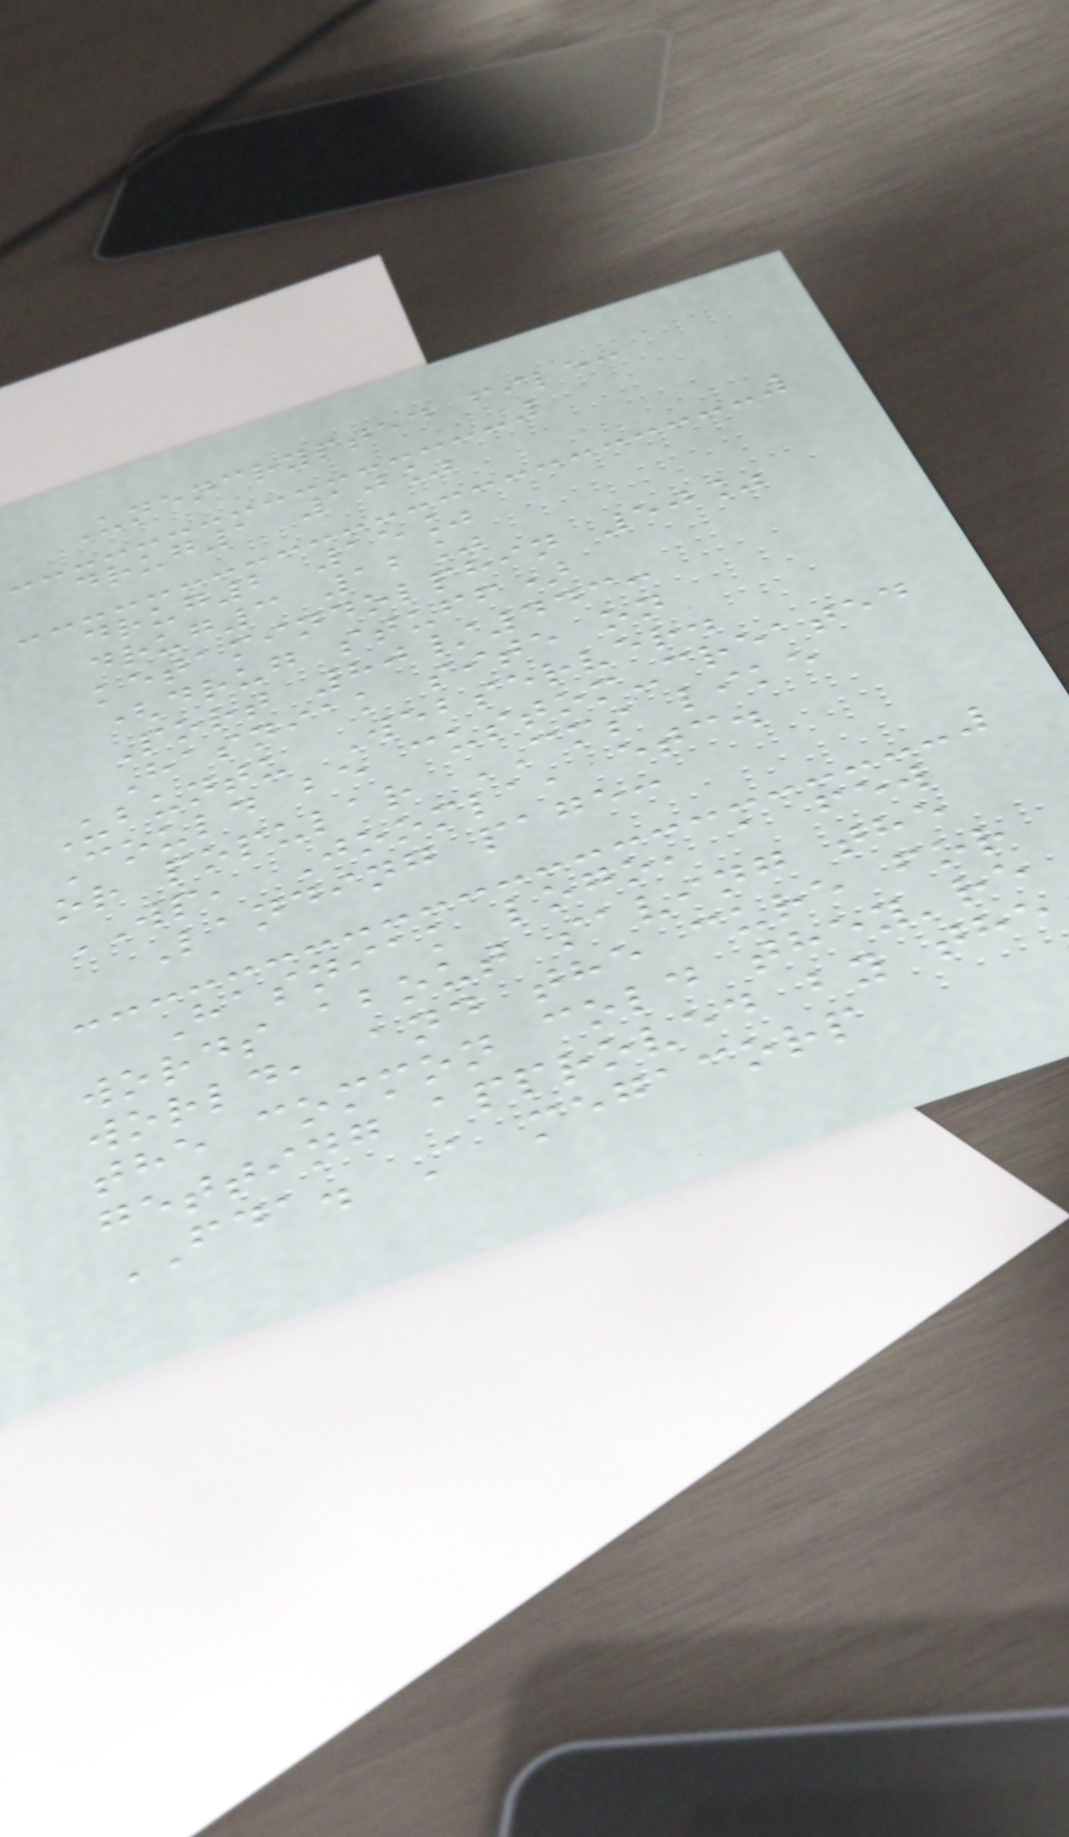Unencrypted file:
drug1 10%
drug2 15%
drug3 12%
ketamindolphin 50%
(drug stuff)
Port 80/443:
Hasniak site on
Ubuntu Webserver.
Could be custom-created
or popular CMS like
WP, Joomla, etc.
Landing page:
Hasniak logo, a few
words about saving the
world, and the cure for
the common cold they're
getting approved by the
FDA. A megacorp
